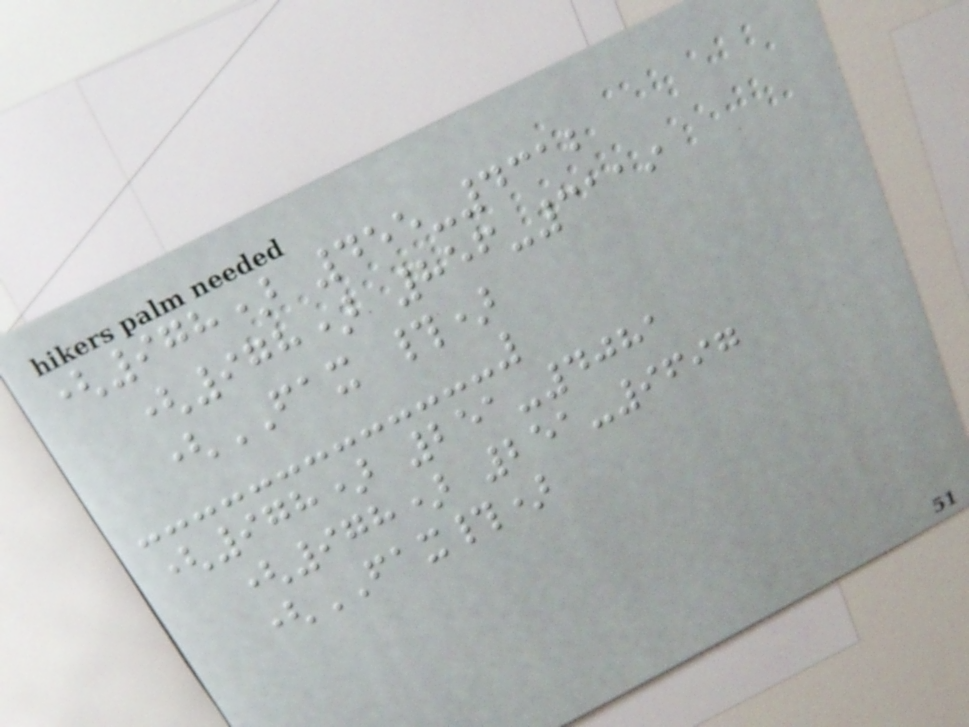(978) 455-4312
(978) 856-3119
(FAX #)
(978) 251-4081
(978) 251-9697
(FAX#)
